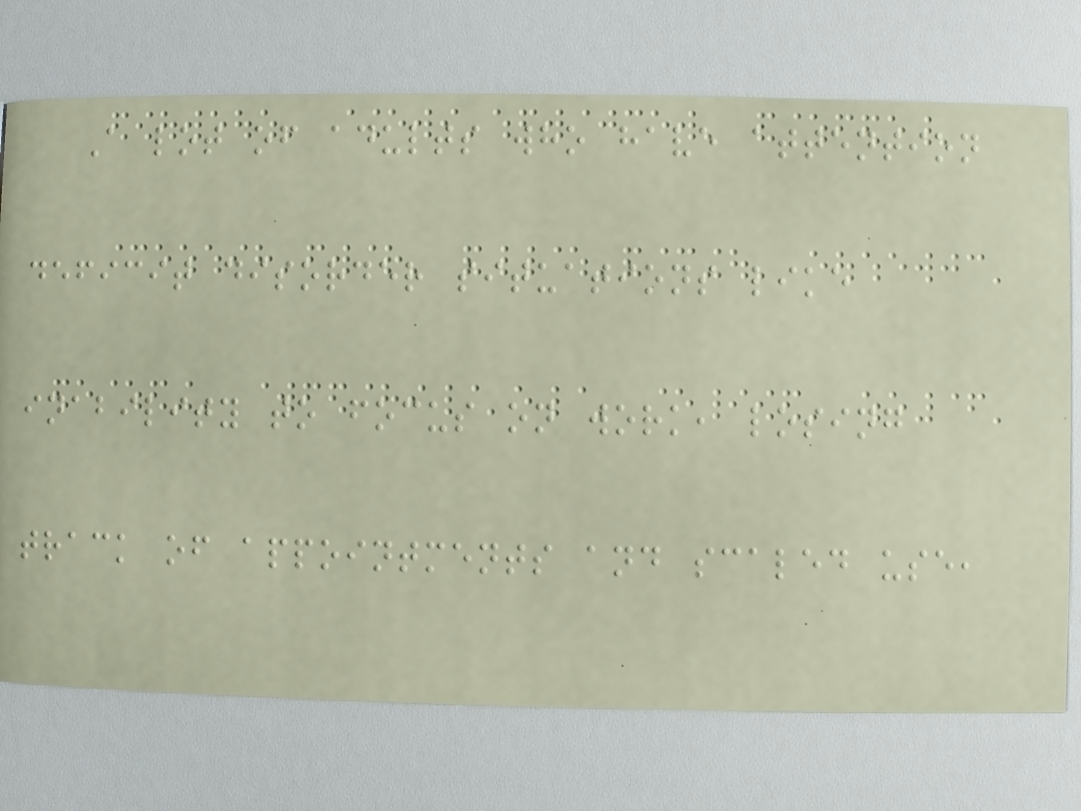A lot of adults who have attention
deficit disorder situations like
inability to focus on work, losing
track of appointments and scaled use,
